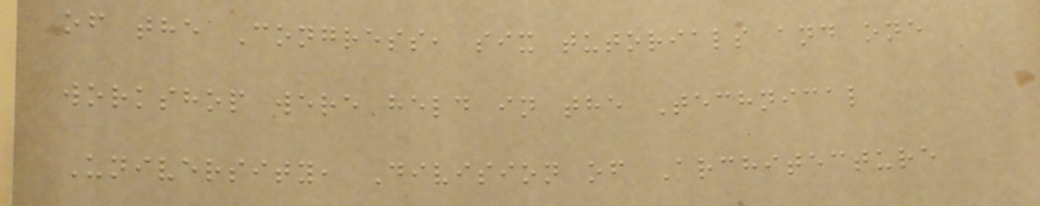of the Congress, six tutorials and one
workshop were held in the Technical
University, Division of Architecture
